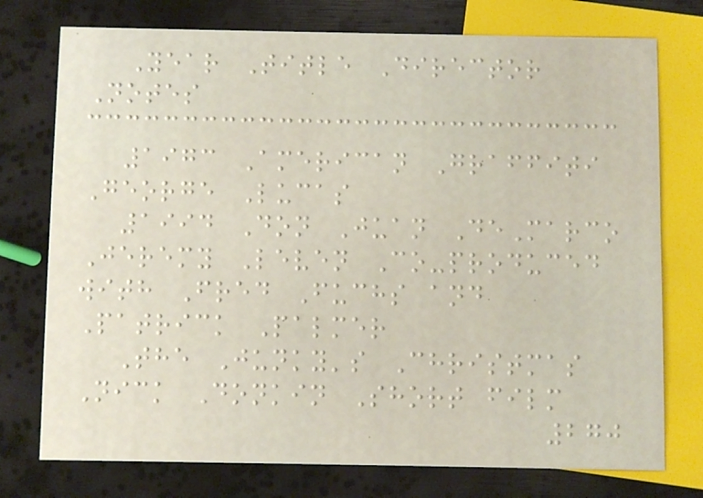Year Title Director
Notes
1973 American Graffiti
George Lucas
1994 Don Juan DeMarco
Jeremy Leven Co-produced
with Fred Fuchs and
Patrick Palmer
The Junky's Christmas
Nick Donkin Short film
270
